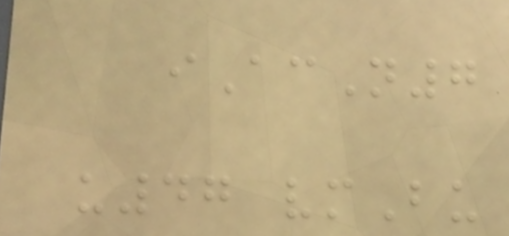iAcN7
u47 vmBu
